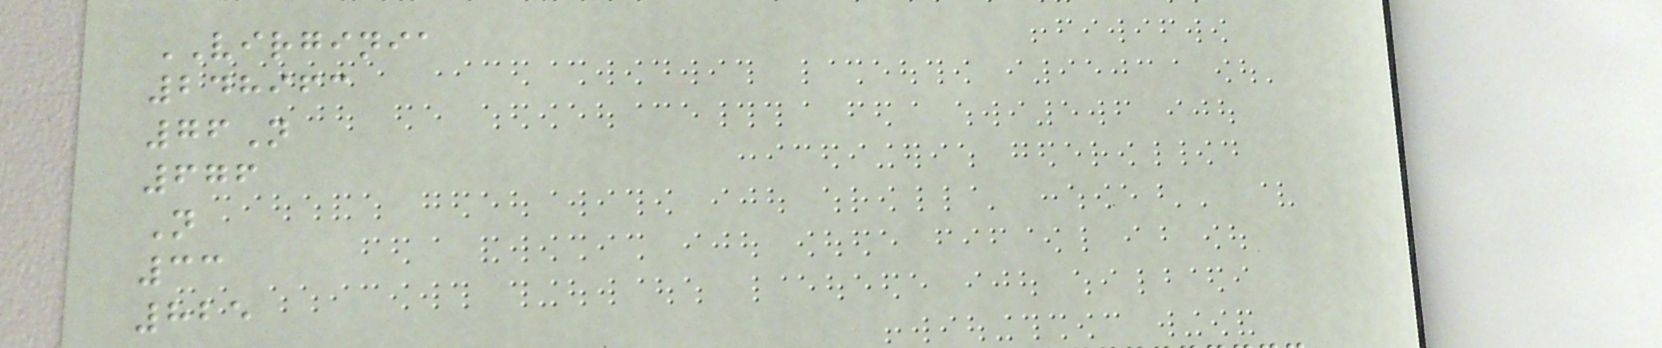VIRGINIA
248963
76N
676
N
33
825
